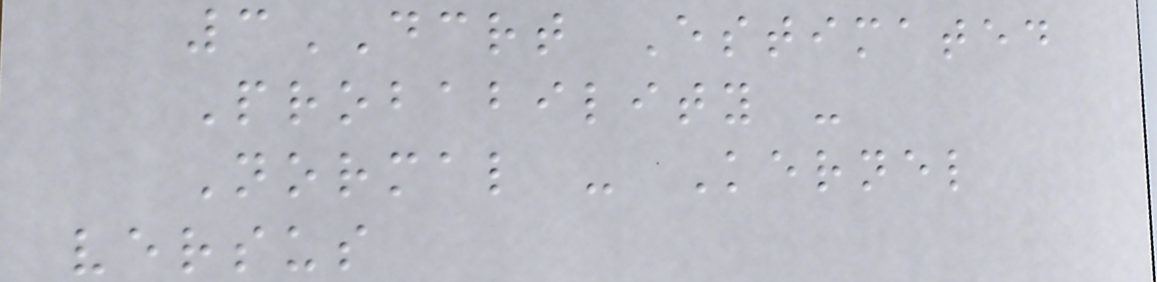3DCRT Estimated
Probability -
Normal - Kernel
versus
